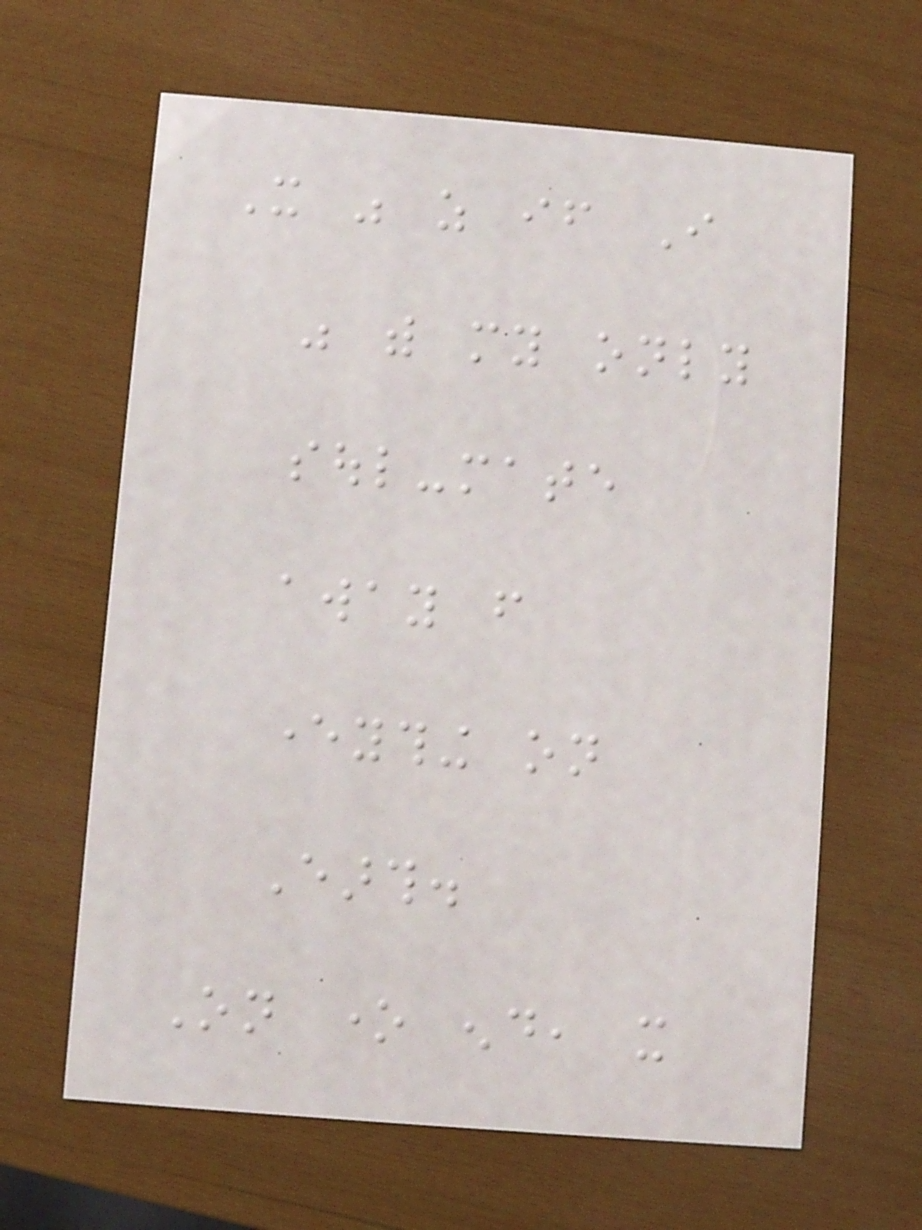It was as if I
was with my only
soul-mate
away from
everything on
Earth.
On one end, it
